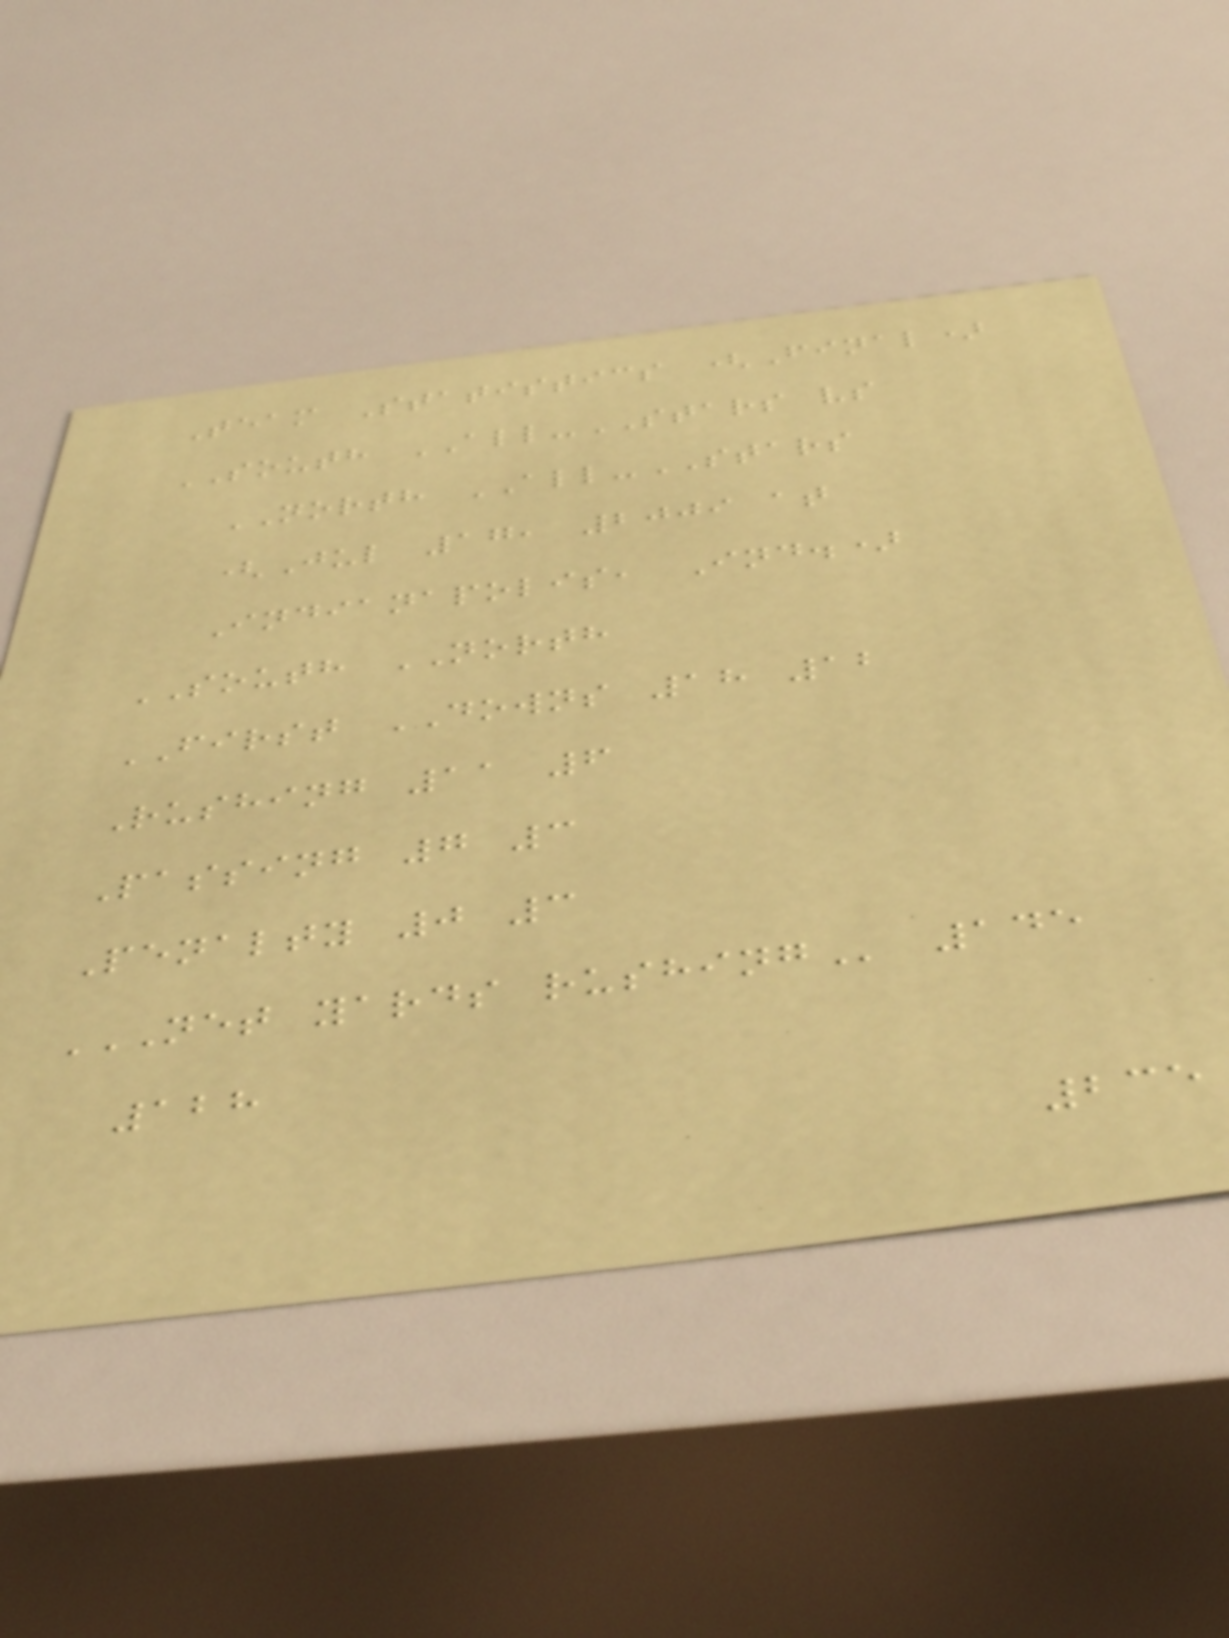Team Statistics (Final)
SOUTH ALL-STARS vs
NORTH ALL-STARS
(Jul 17, 2009 at
Indianapolis, Ind.)
SOUTH NORTH
FIRST DOWNS 18 12
Rushing 11 6
Passing 7 3
Penalty 0 3
NET YARDS RUSHING 145
128
235
